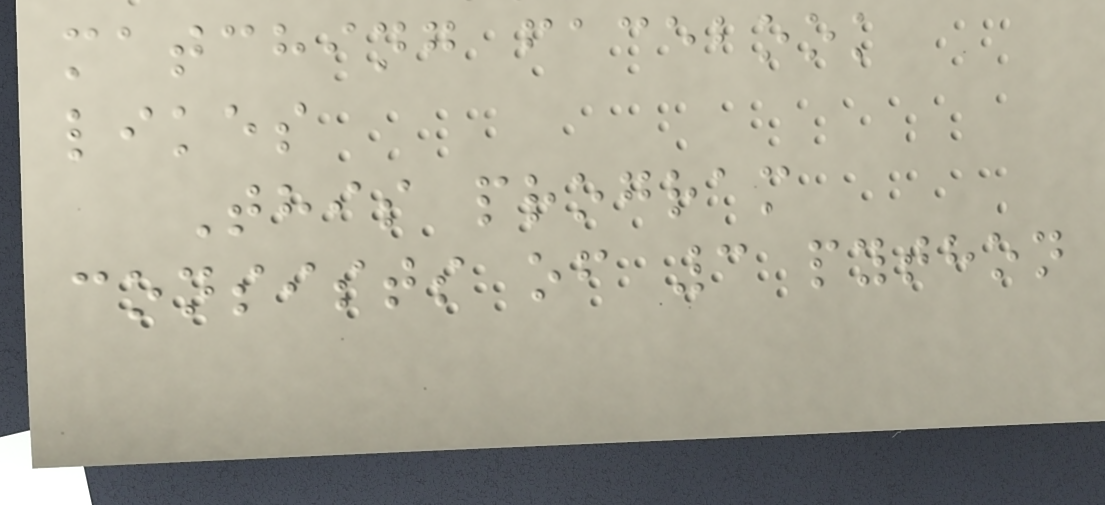matching facebook
likes
This program
consists of 3 python
